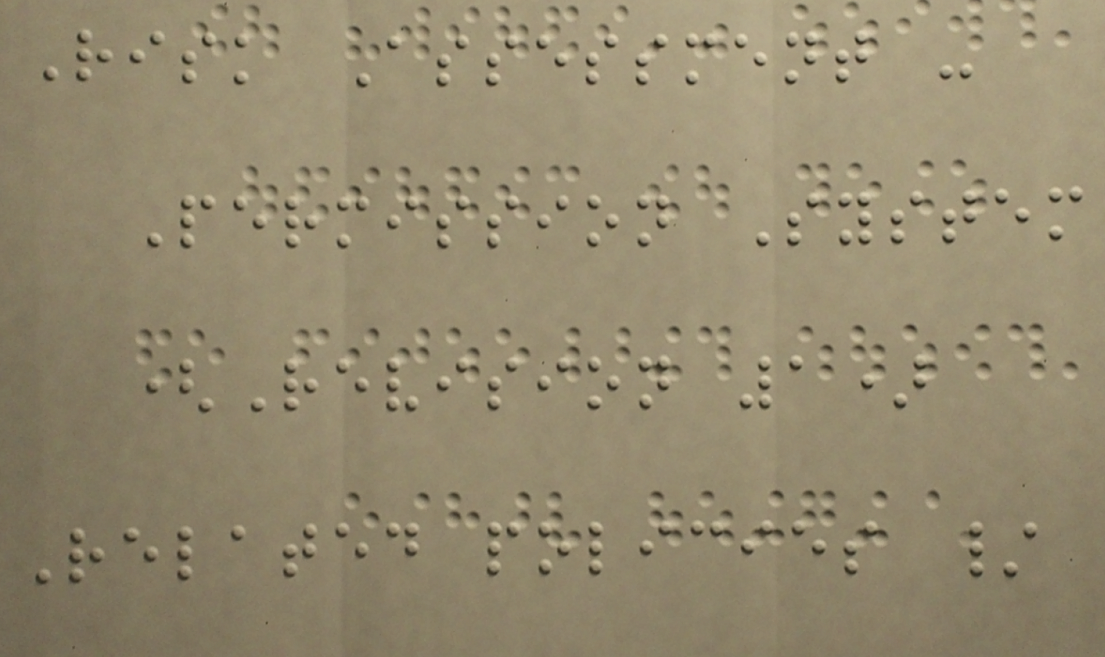Risk Assessment -
Permission System
(Revision 1)
Related policies /
